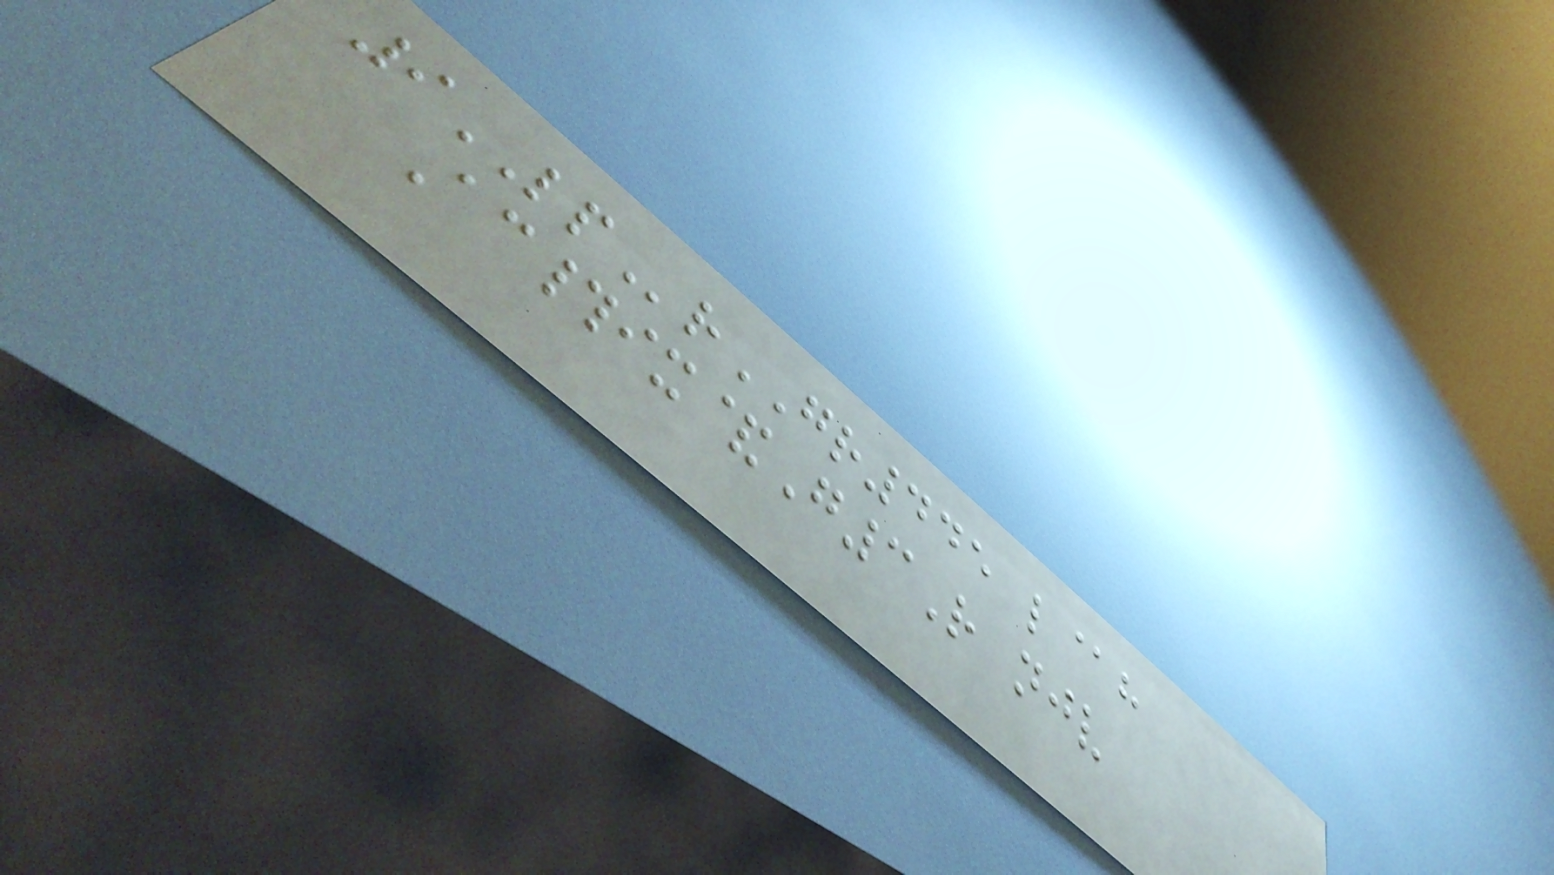9LPrGR445 l@h
Ac#ix&G3R njv
